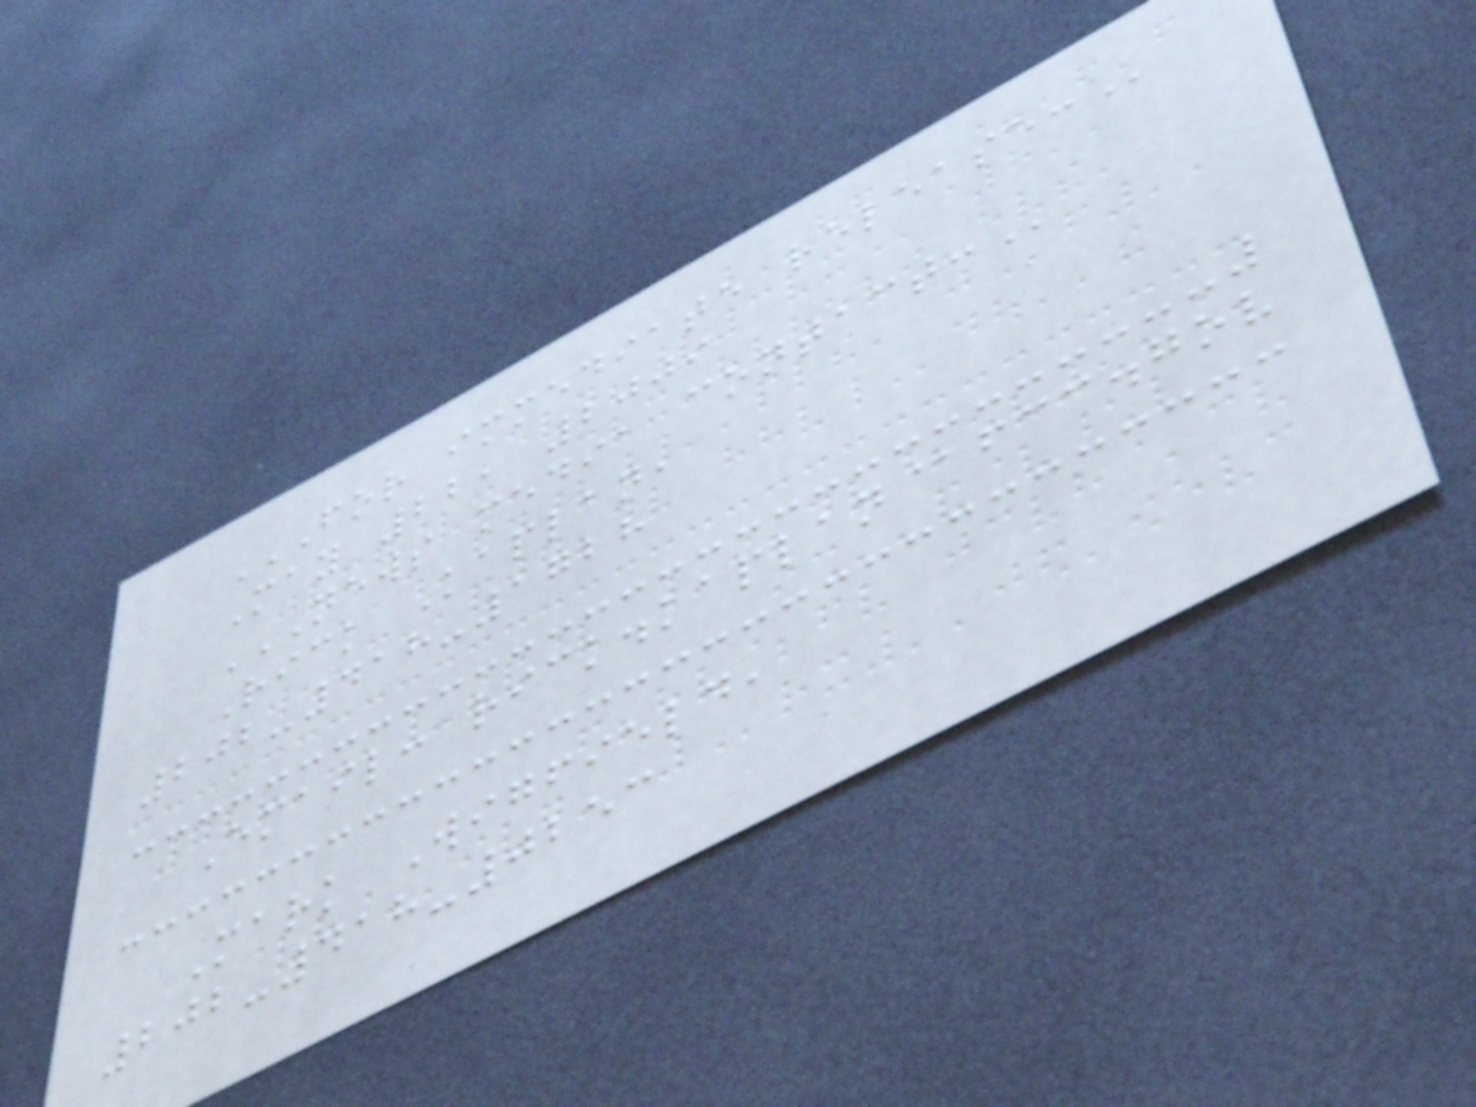FOR IMMEDIATE RELEASE:
May 22, 2009
NEWS MEDIA CONTACT:
Rick Kaplan,
202-418-1728
Email: rick.kaplan@fcc.gov
Mark Wigfield,
202-418-0253
